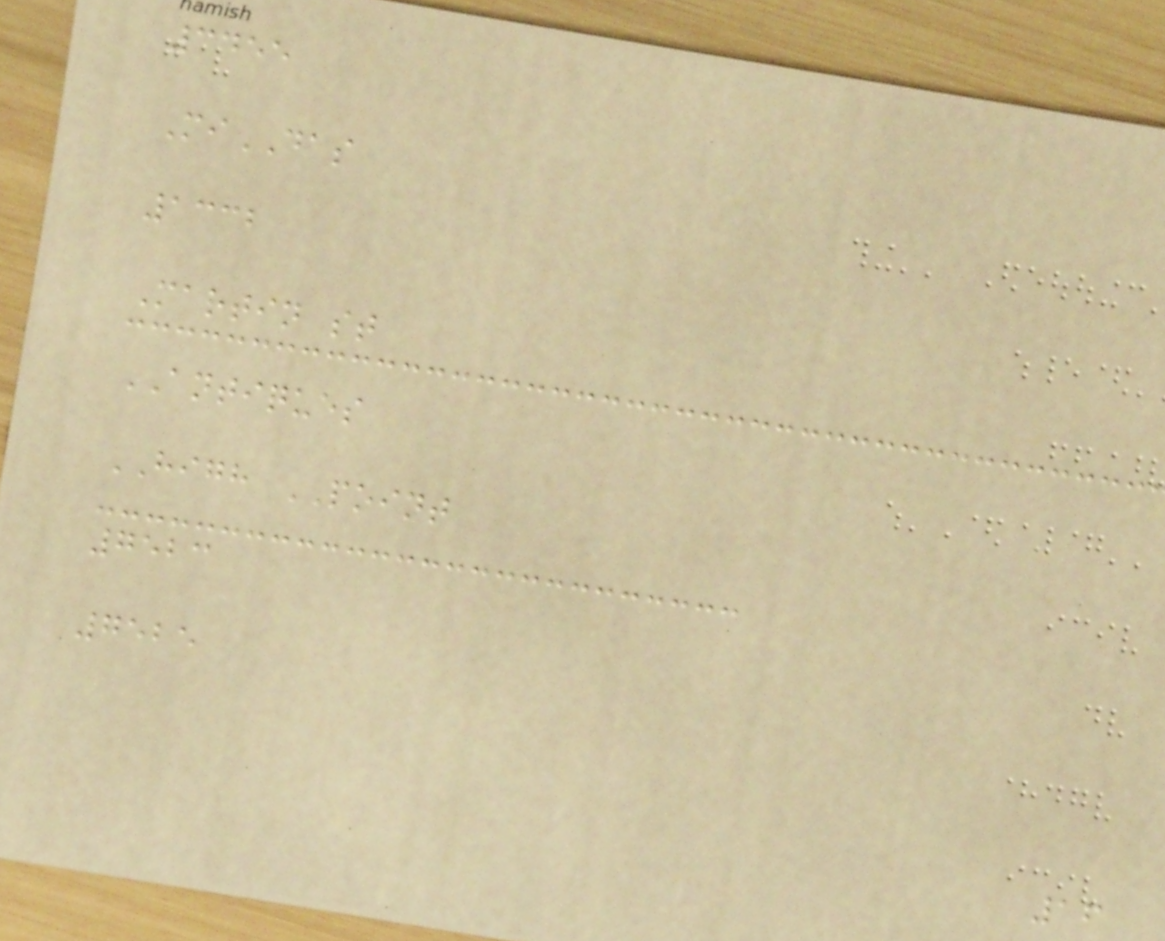3455
MiDAS
1332
Martin st
ANTIQUES
HIGH POINT
7523
7525
16
